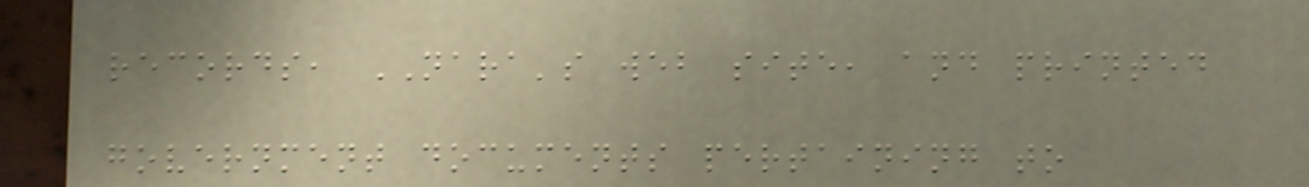records, NARA's web site, and printed
government documents pertaining to
